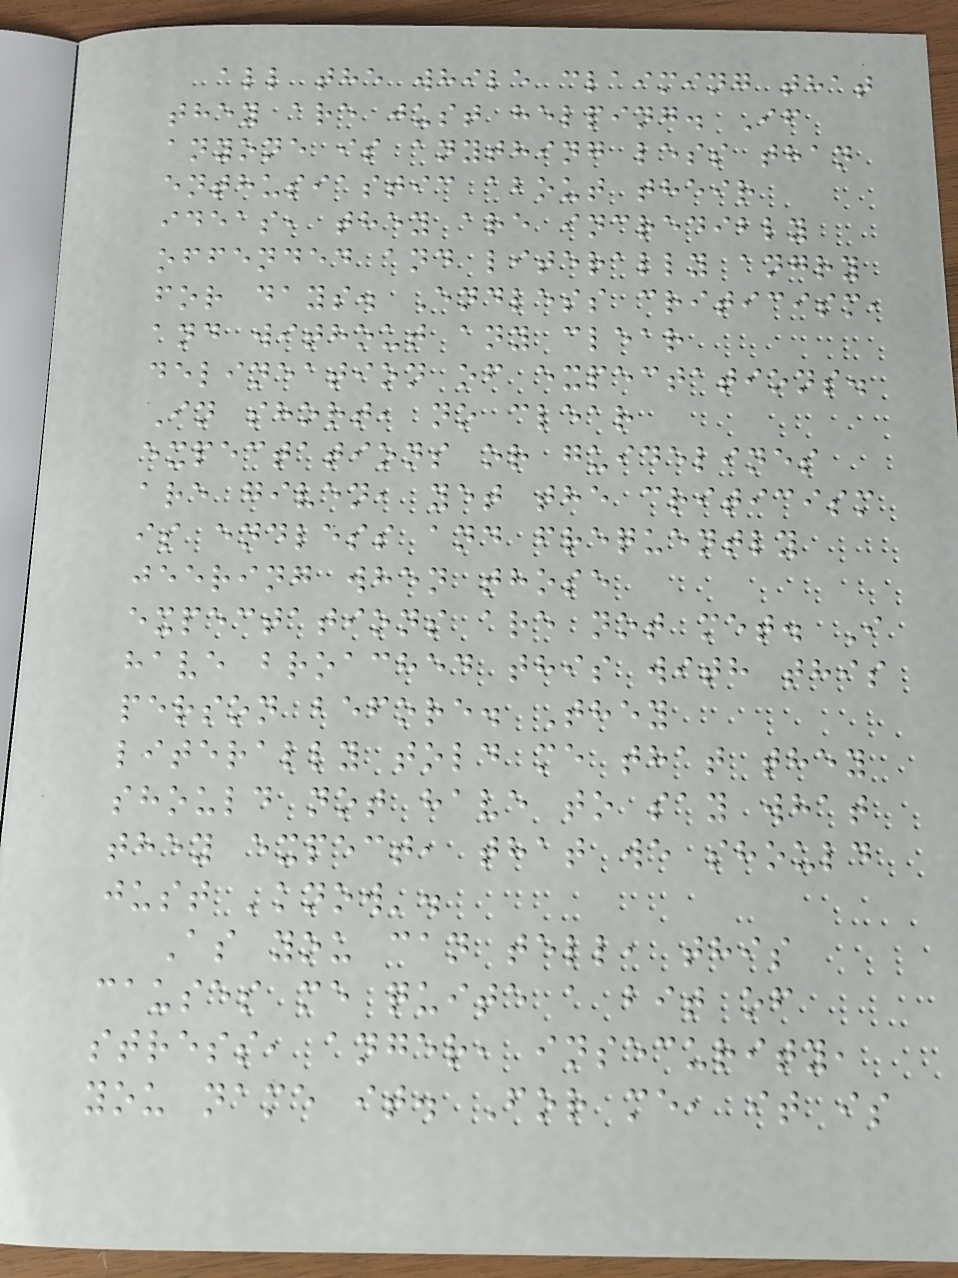all the while claiming that
they are just helping. If
anyone is anything less than
enthusiastic about their
ideas, they are incredibly
offended and literally angry
for days. Endless criticism,
and without any clear
delineation of expectations.
In short, no clear
expectations or guidelines
are given, yet the criticism
is endless and frequently
jeering when those
expectations are not met. I
have broached this with this
person before. They
literally told me that they
should not have to say what
they expect, that we should
just 'know'.
As you can tell, this
causes me quite a bit of
stress, anger, insecurity,
you name it. For me, it is
